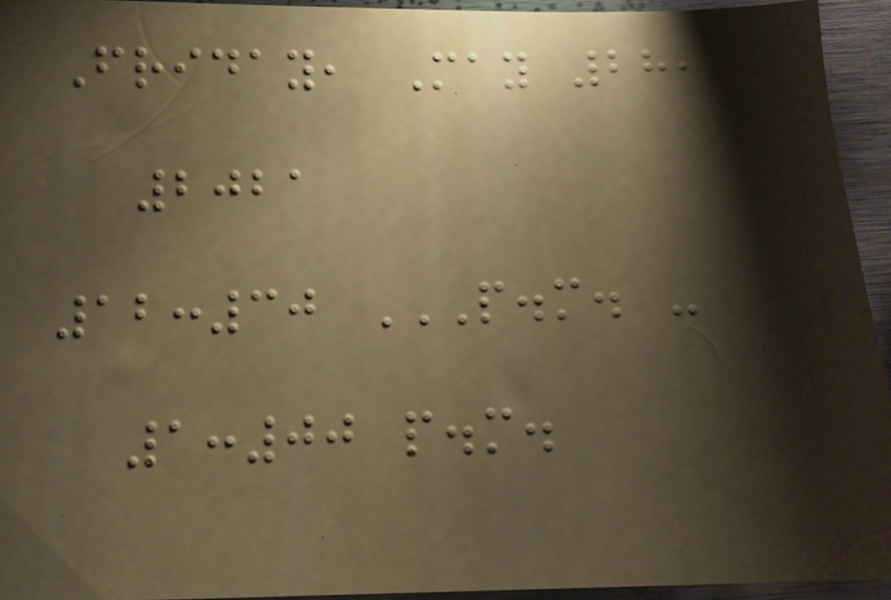Friday, May 28,
2021
12:30 P.M. -
1:00 P.M.
